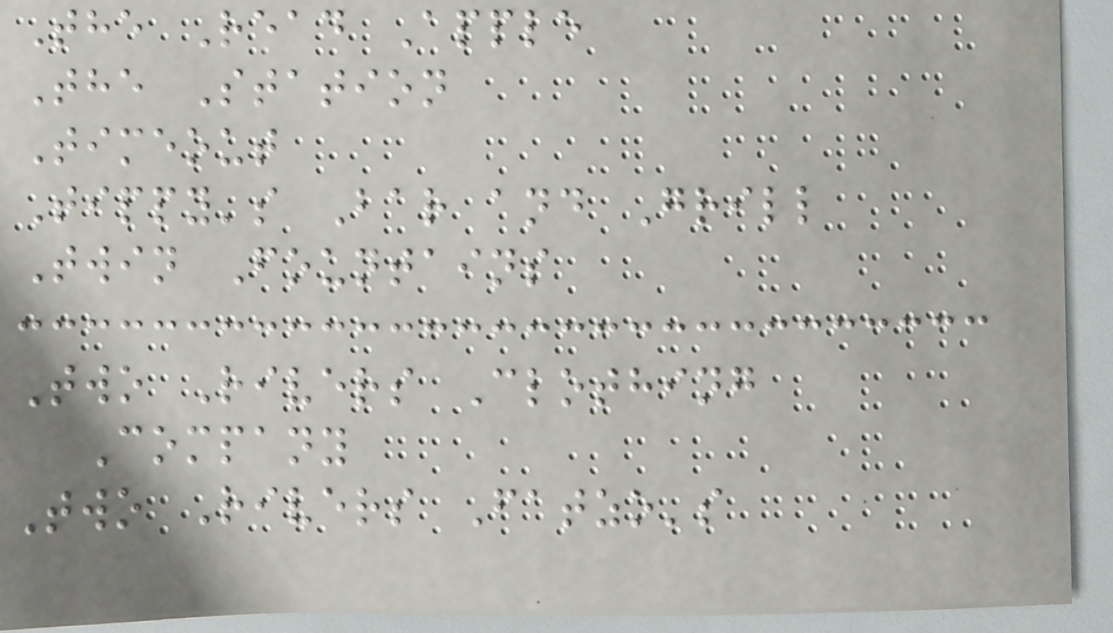The Read Apple
The Station
Timeout
Tippy's Bar and Grill
Twin Fountains
Two Rivers Clothing
Company
Two Rivers Fatzo's
